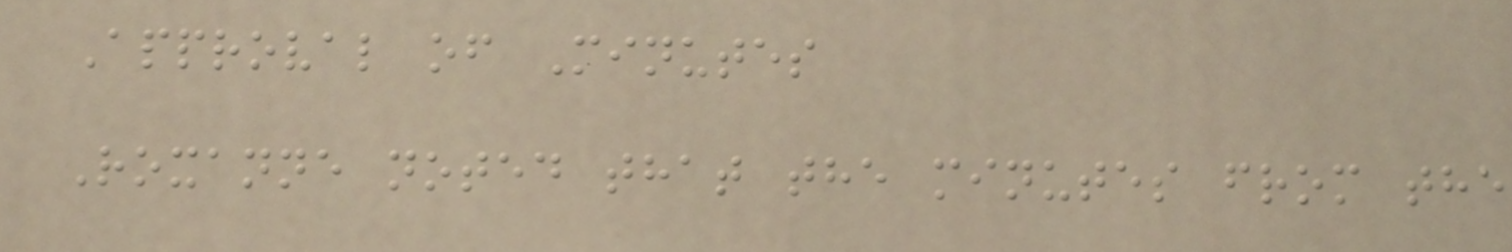Approval of Minutes
Roxanne noted that the minutes from the
